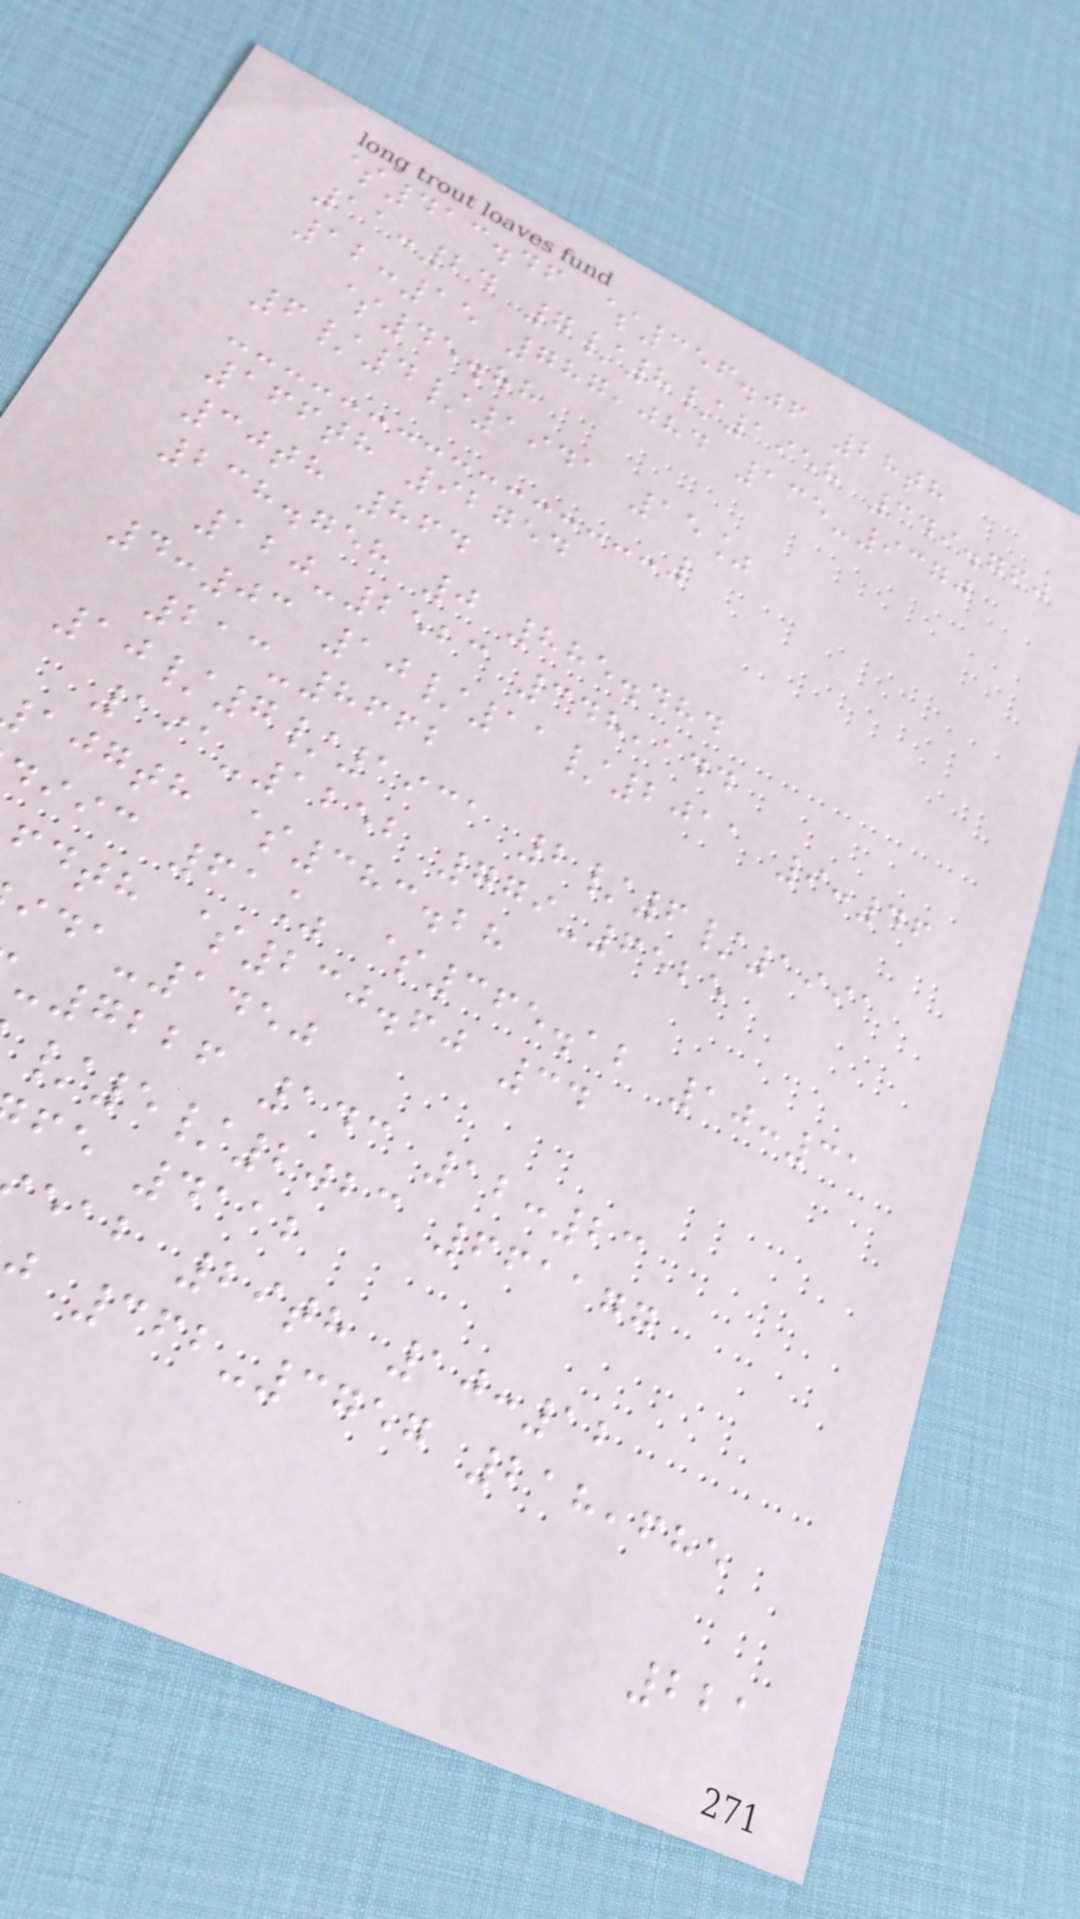$413.46 $356.06 28th
11:24 7/8/1958 349.760
12:15 787,084 135-9370
$45.88
6/4/1941 15%
166th 92754
30th 864
238.758 0 885.484
120-2523 348,144
4:03 10/11/2011 9:46
213-8662
10/7/1931 2/6/1991
191-1252 779-6525
ajgth $383.28
iic 61% $365.12 10:31
fdth $230.60 34
-1450
-7226 143 12:23
/5/2023 661177
fe 4112
eab 29th 10:12
362-3757 218,685
221
